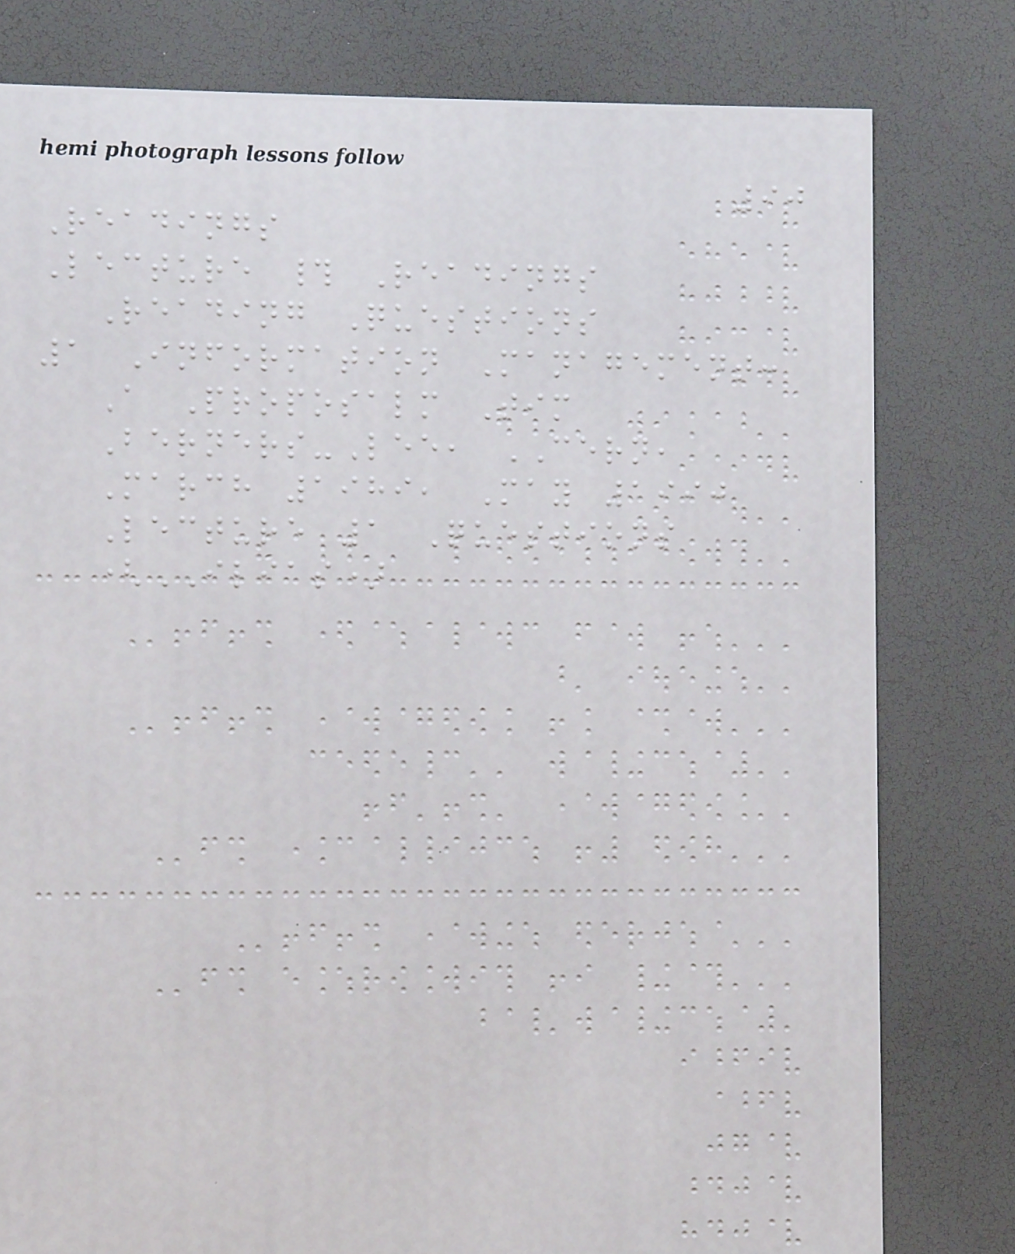90
Readings
Lecture # Readings
Reading Questions
1 Information Management:
A Proposalm Tim
Berners-Lee, CERN,
March 1989, May 1990
Lecture 1 Questions
(ILIAS)
